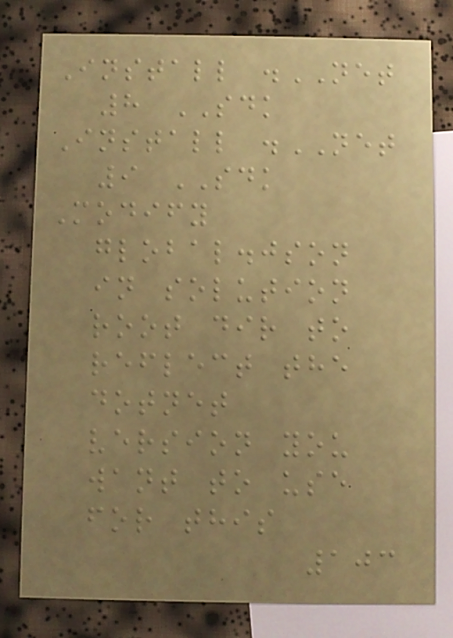Install .NET
8 SDK
Install .NET
9 SDK
Modify
global.json
in solution
root dir to
reflect the
dotnet
version you
want to use
for this
103
